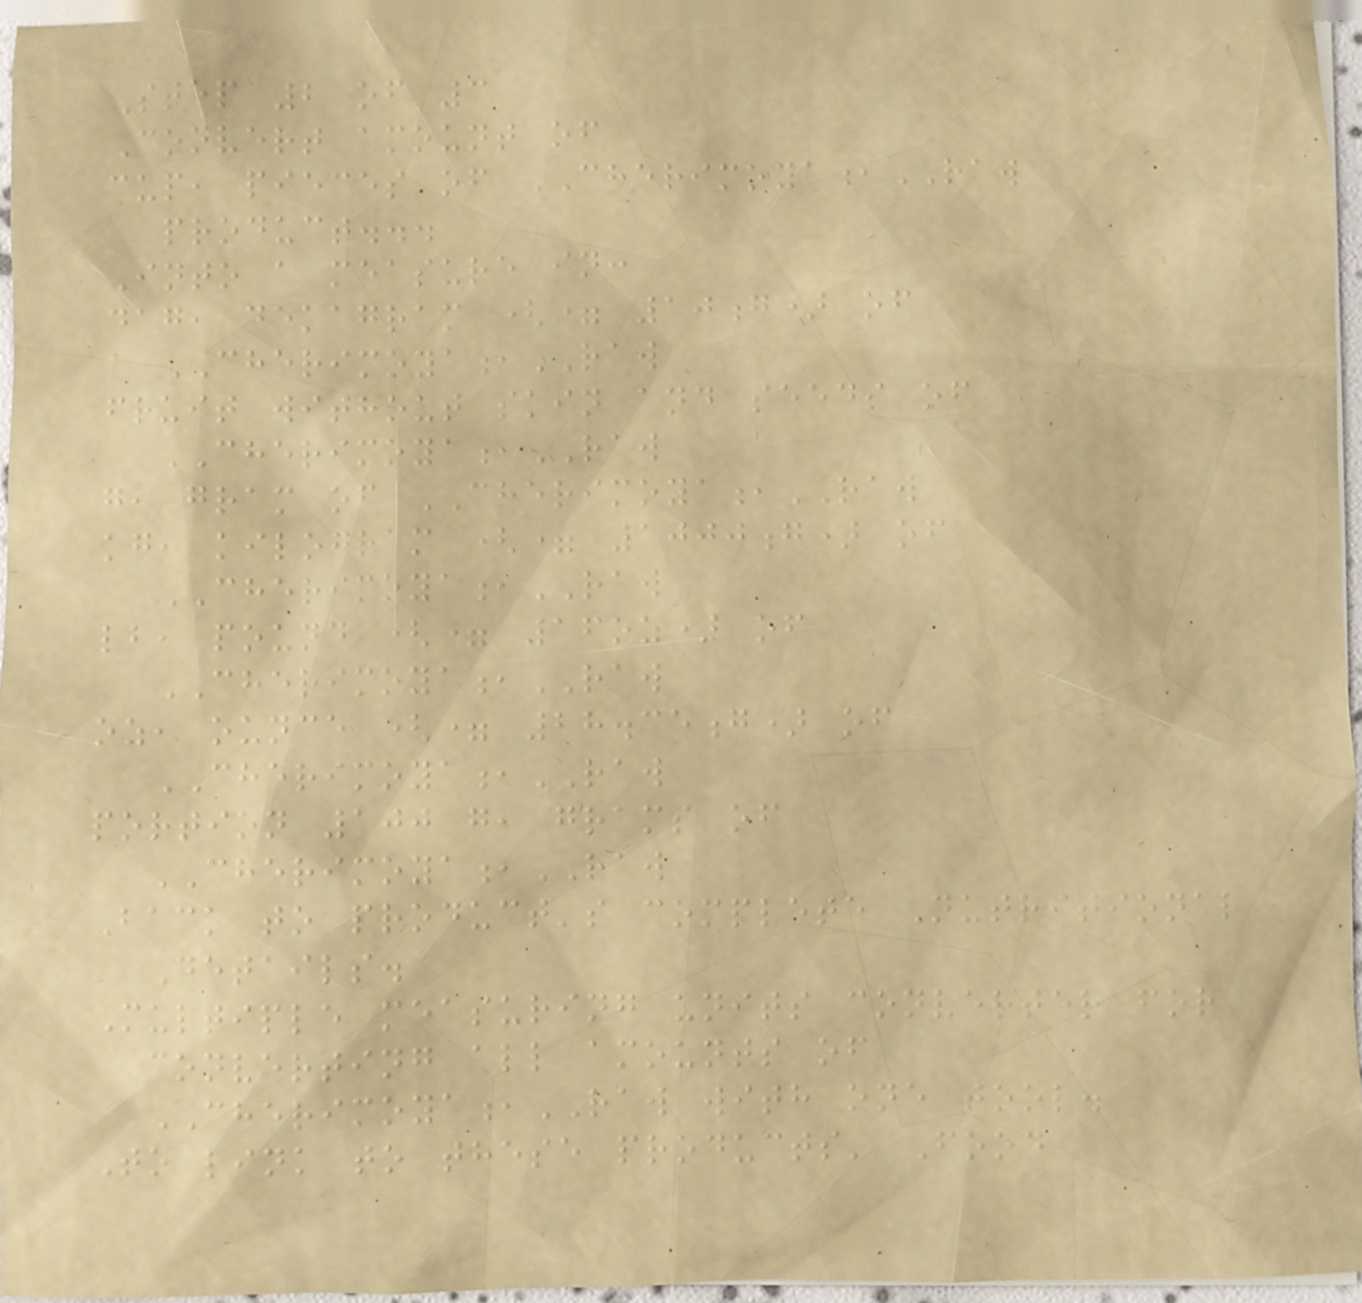Step 2 of 3
Convert amount of
cup, pieces of CHERIMOYA,RAW
product...
Into a measure in:
dag, dekagram (= 10g) of
CHERIMOYA,RAW
fruit without skin and seeds of
CHERIMOYA,RAW
g, gram of CHERIMOYA,RAW
kg, kilogram (= 1000g) of
CHERIMOYA,RAW
lb, pound (= 16oz) of
CHERIMOYA,RAW
oz, ounce (= 28.35g) of
CHERIMOYA,RAW
portion 100 g, grams of
CHERIMOYA,RAW
Back to product's complete Nutritional
Details.
Multiple measuring units converter for
converting all amounts of
CHERIMOYA,RAW with one tool.
To link to these products' Food
